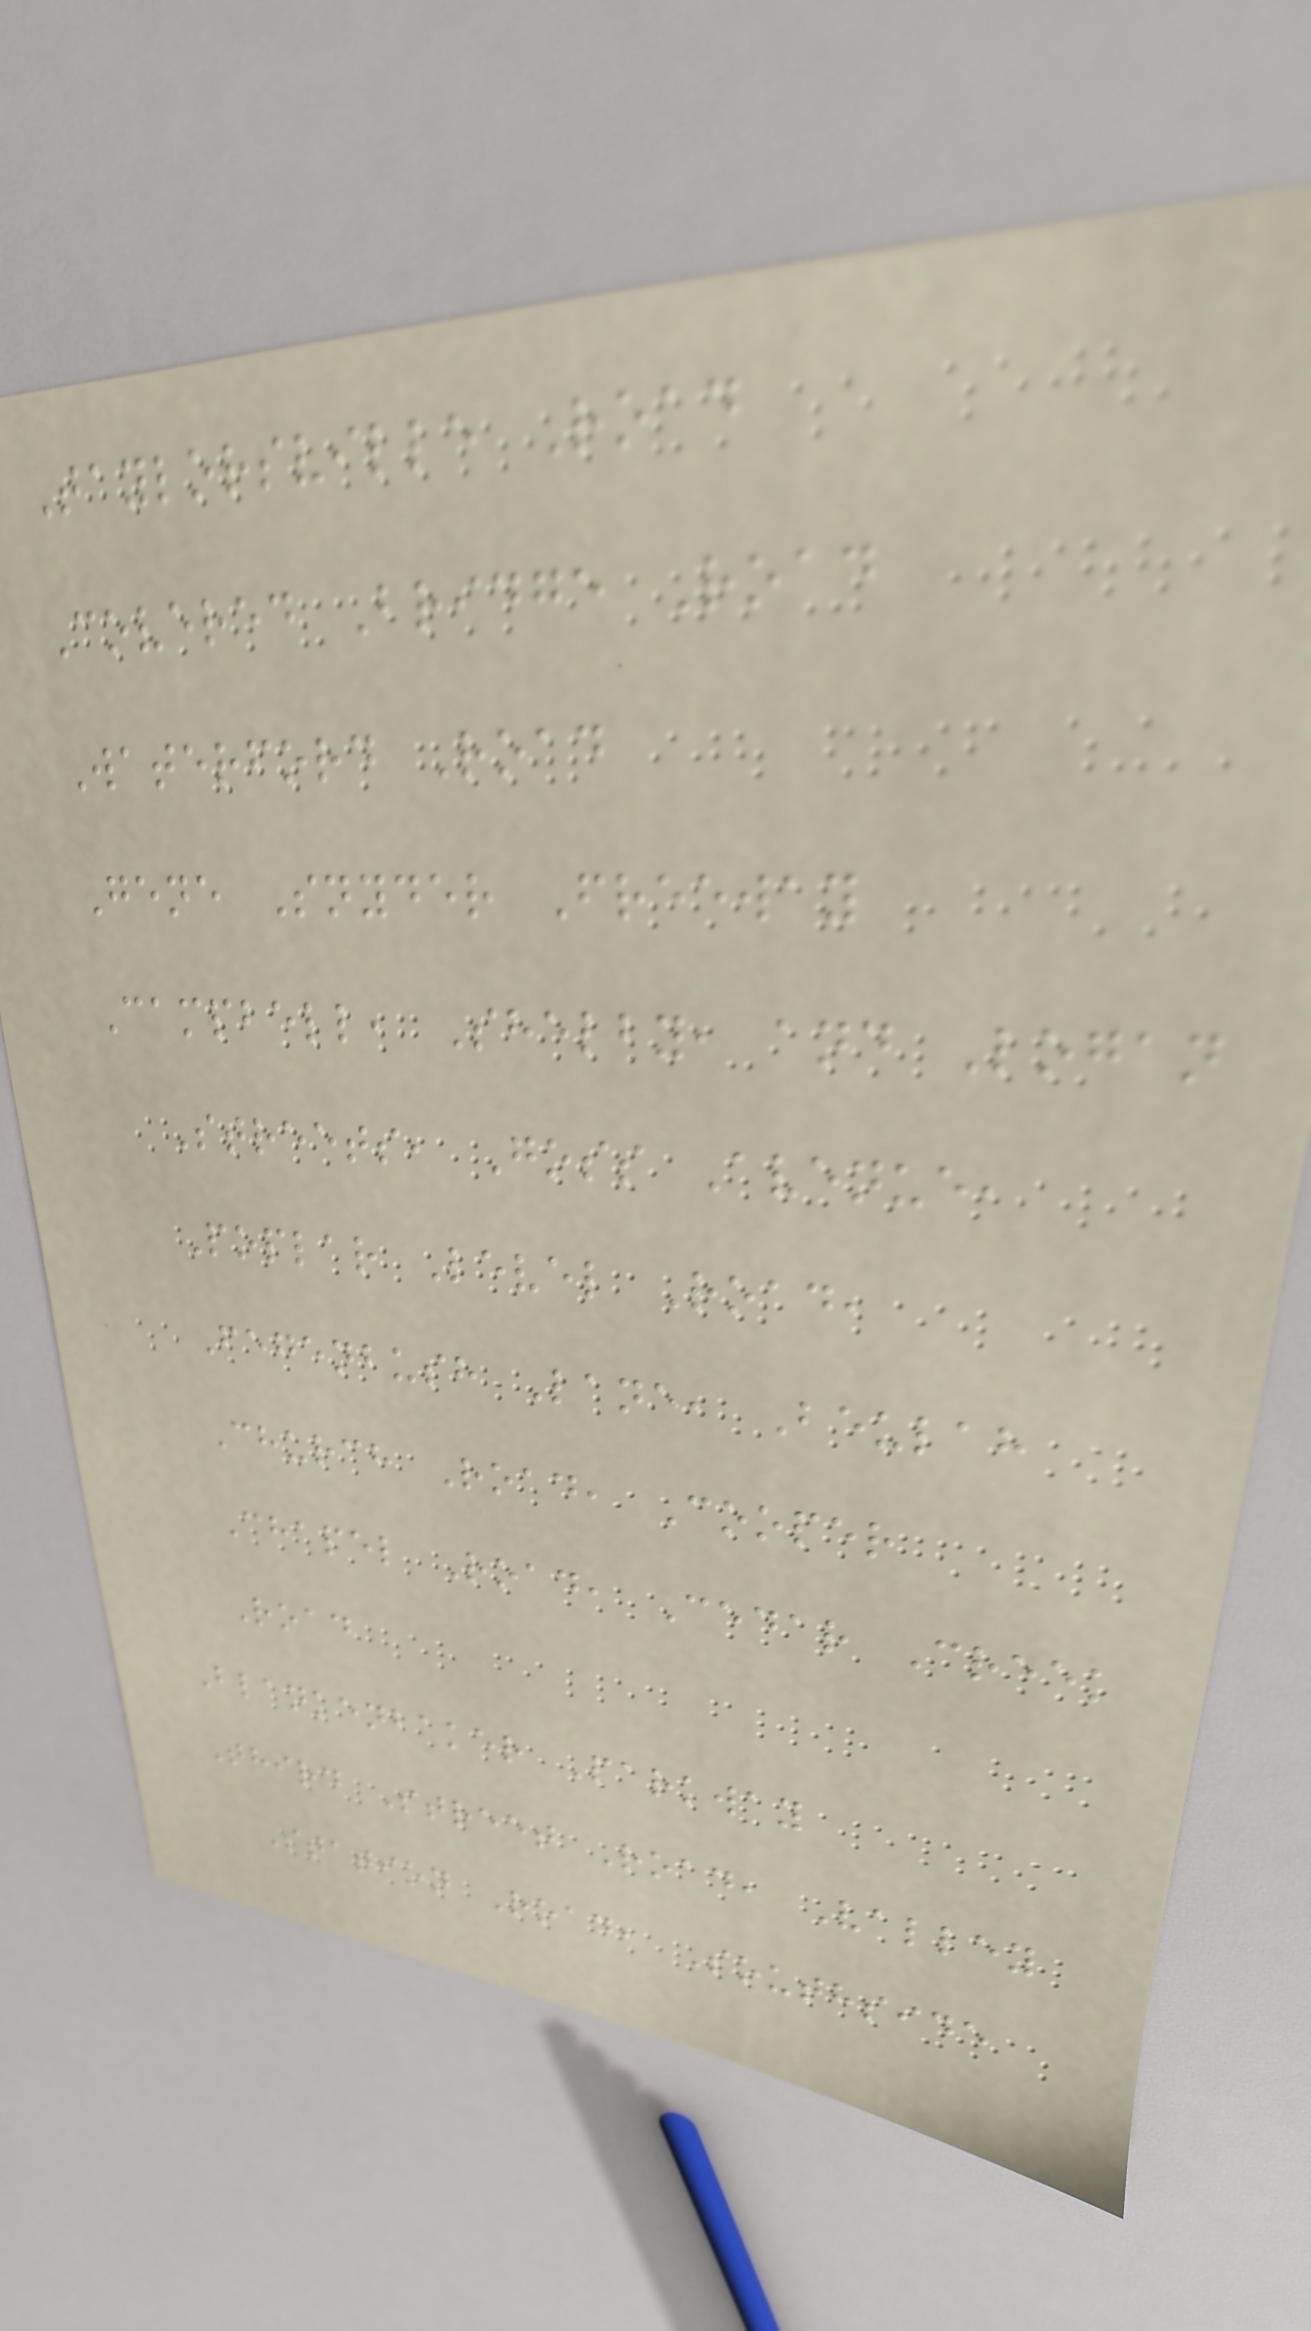Taylorsville Road
Covered Bridge Road
Waterford Road
Gene Snyder Freeway
Campbell, Shelby, and Logan
Streets, Goss Avenue,
Poplar Level Road,
Fegenbush Lane, Beulah
Church Road, Cooper
Chapel Road, Cedar Creek
Road
Blankenbaker Parkway
Third Street Road, Valley
Station Road, Southside
